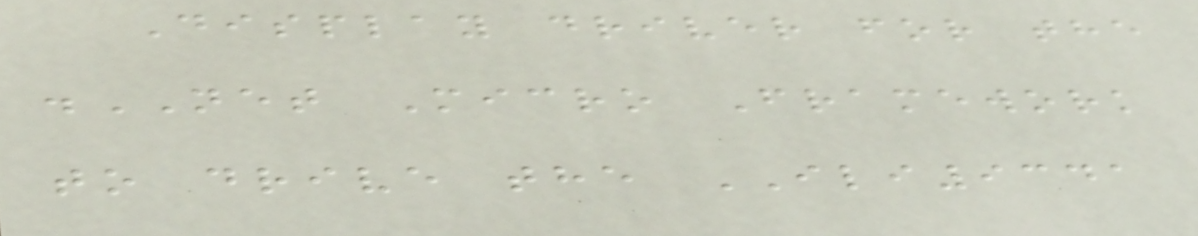Display driver for the
.NET Micro Framework
to drive the ILI9341
